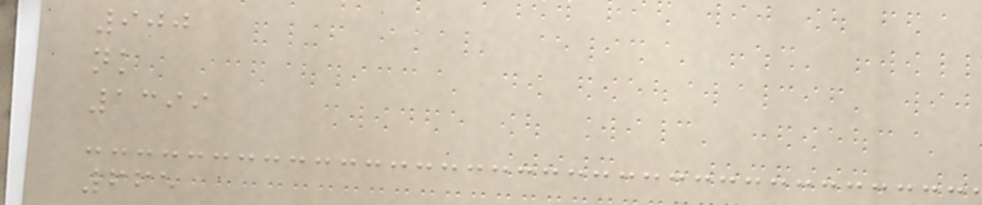900
nk
1399
665
